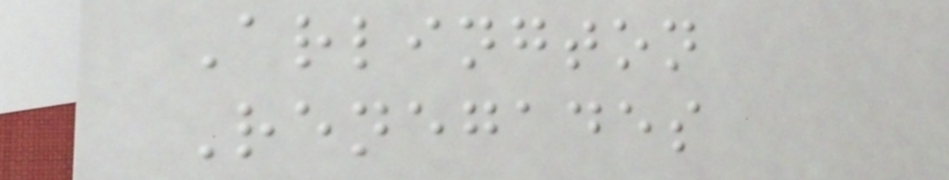Arlington
Renegades
